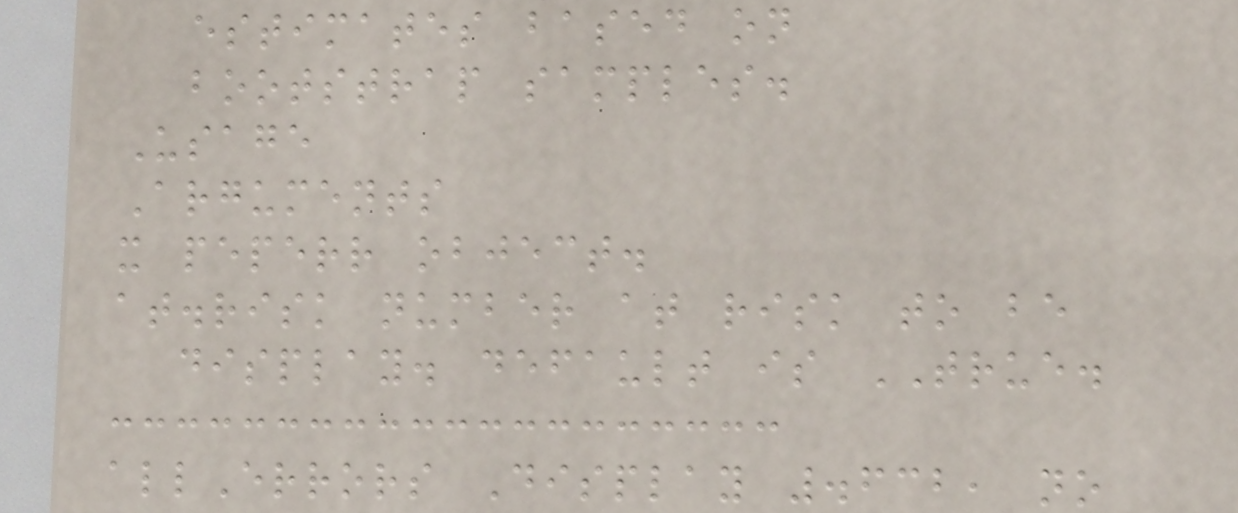estimates based on
bootstrap samples.
Usage
Arguments
x peperr object.
at.risk number at risk to be
display. default is TRUE.
allErrors Display .632, no
